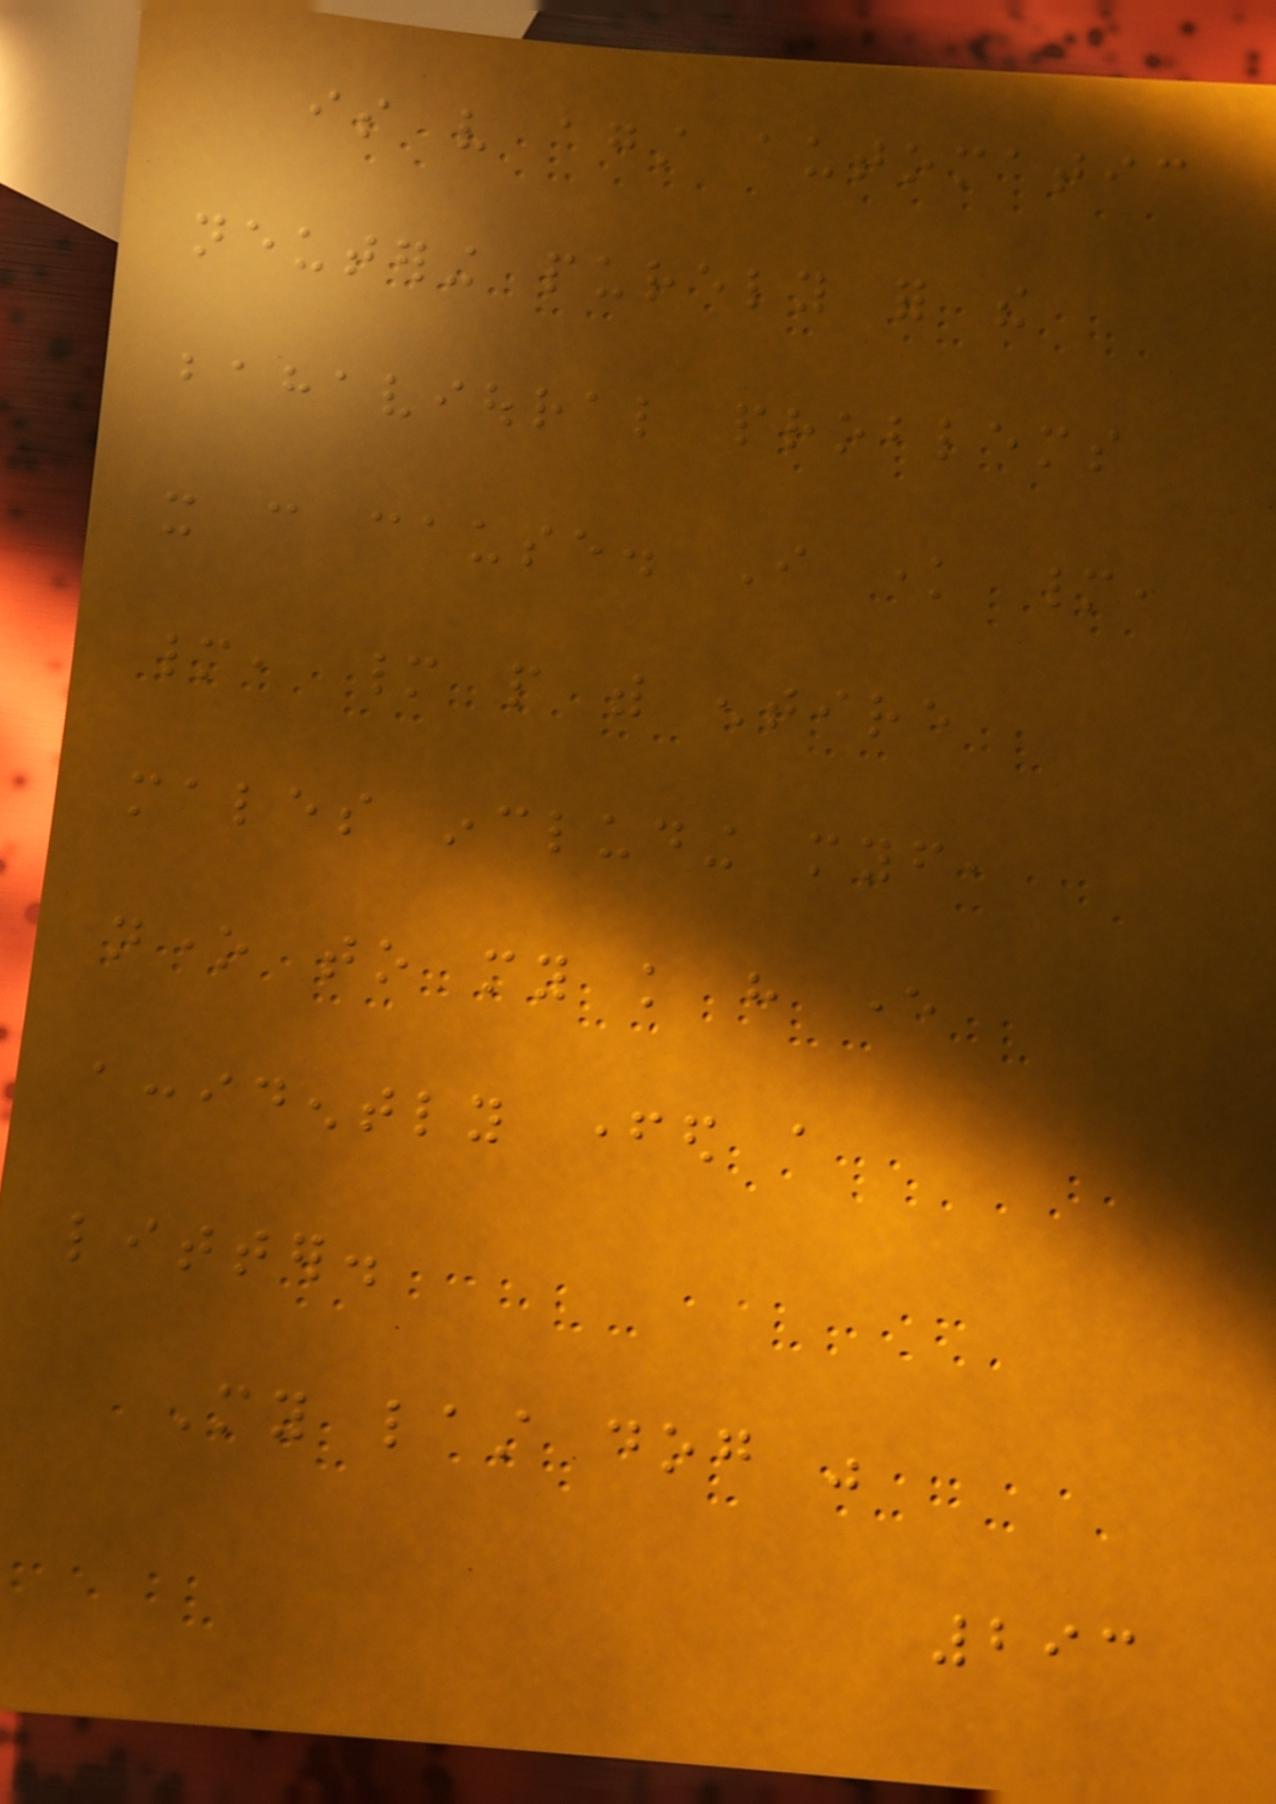is very against automatic
neutering purely for the
bahavioural problems
it can cause. I know many,
many, many people with entire
males including myself,
none to my knowledge have ever
accidently fathered a
litter.
My last dog was
293
